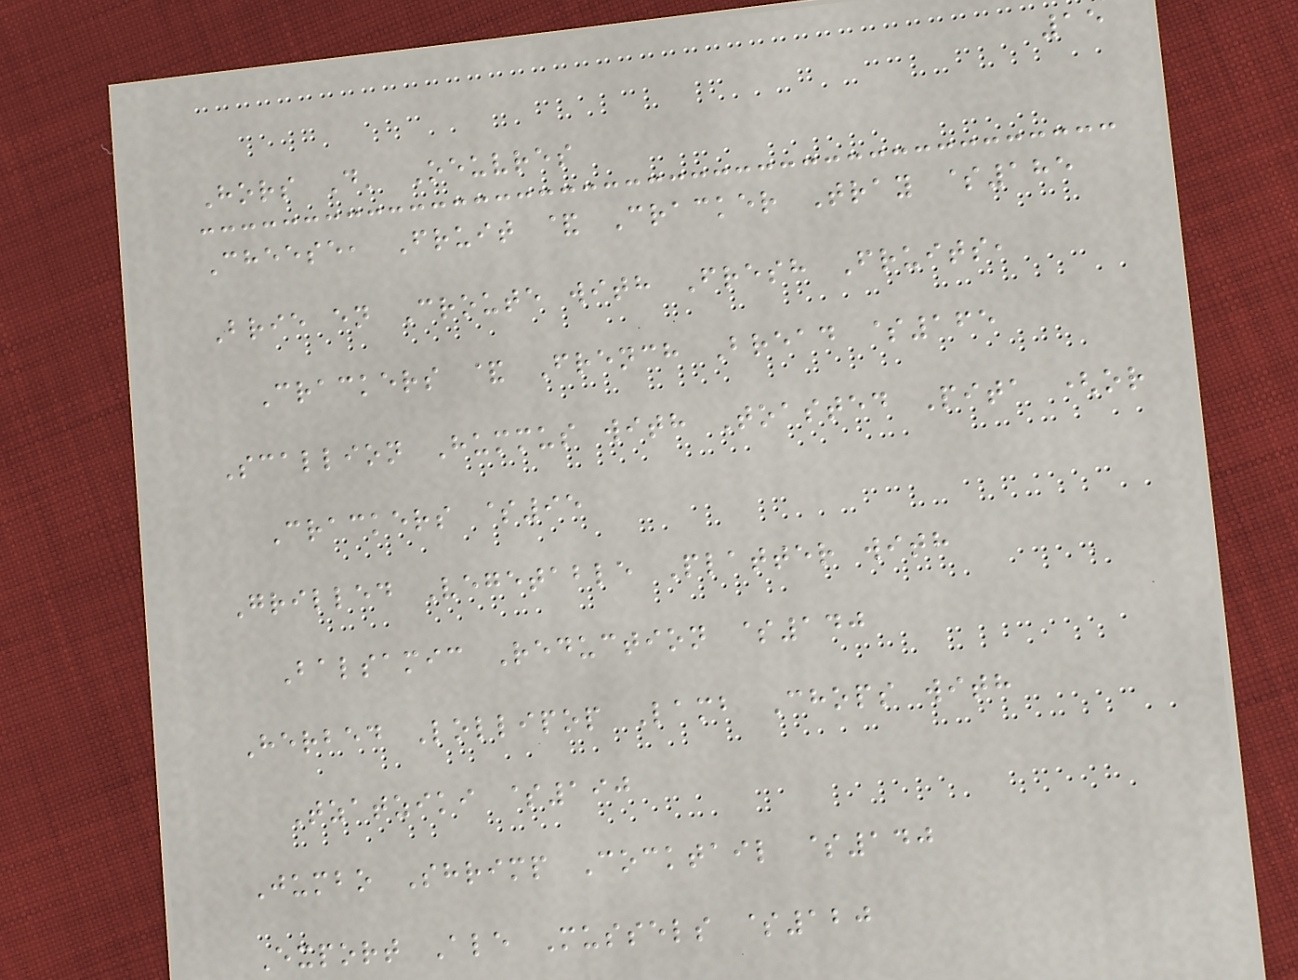15
Hors D' Oeuvres
Cheese, Fruit & Cracker Tray $185
Brie en Croute with Fresh Fruits,
Crackers & French Bread $165
Scallion Hummus with Toasted Pita (or
Crackers $95
Grilled Vegetable Platter with
Balsamic Reduction $140
Herbed Lollipop Lamb Chops with
Tzatziki $190
Jumbo Shrimp Cocktail $140
Export Ale Mussels $120
